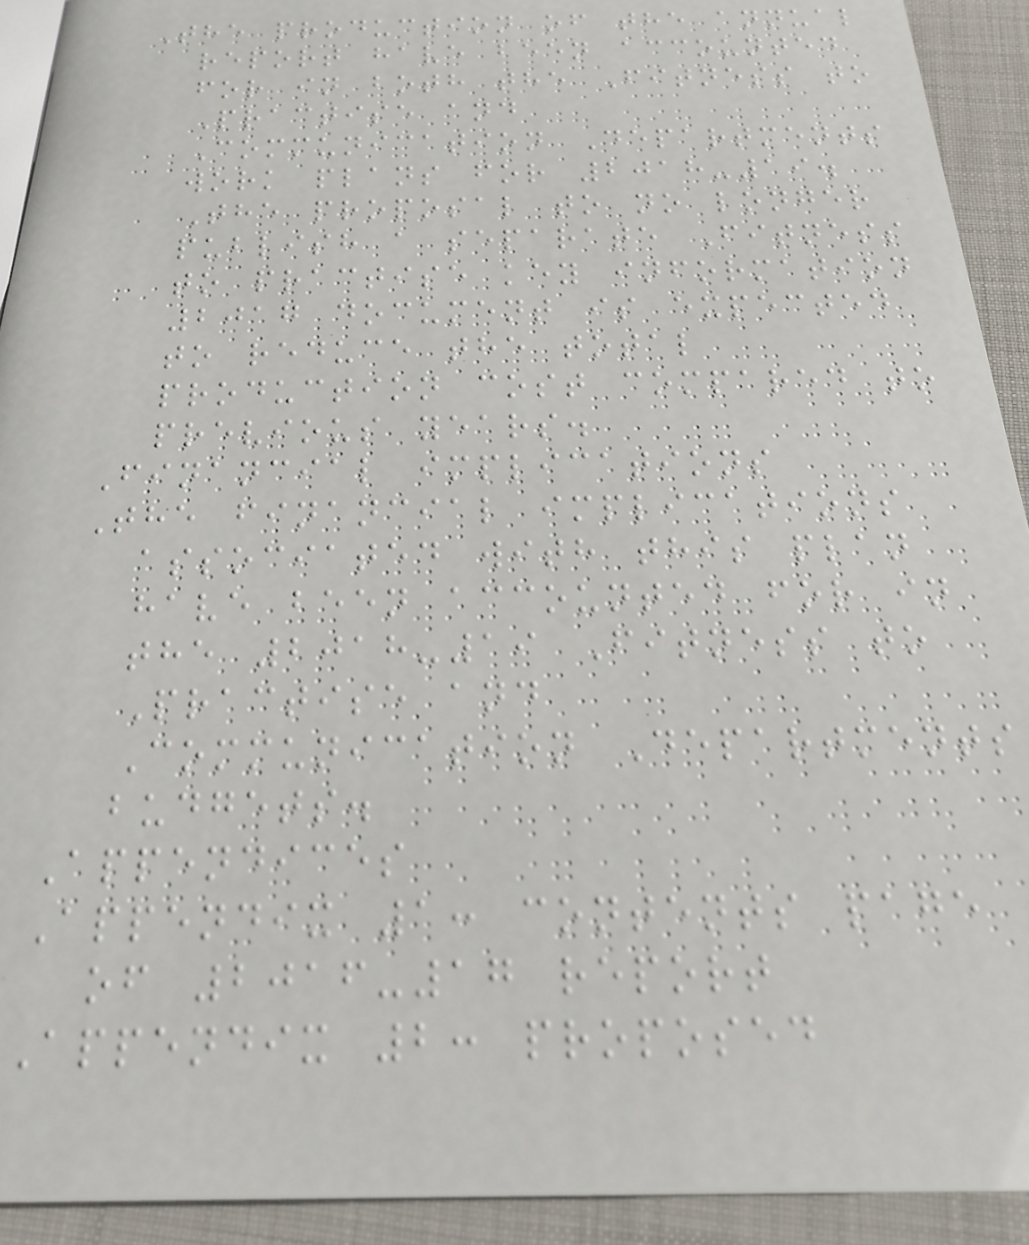The production of the annual
report have been accounted
for in both the Fitness to
Practise and
Communication Departments
work plans for 2018-19.
The proposal to no longer
publish a separate Fitness
to practise key information
2017 document is expected
to reduce the total
production cost compared to
previous years.
Financial implications
The financial implications
associated with this plan
have been accounted for in
the 2018-19 Fitness to
Practise and
Communication Departments
budgets.
Appendices
Appendix 1: contents page
of 2016-17 report
Appendix 2: proposed
